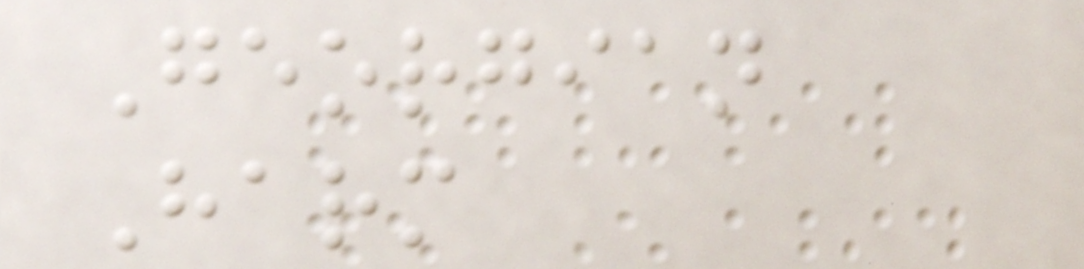Georgian
Harm
